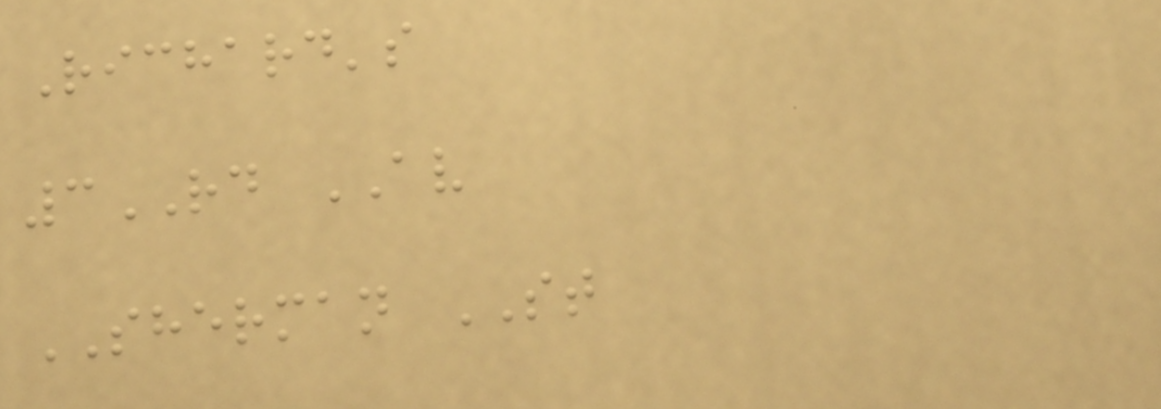Richard's
3RD AV
SHERMAN ST
